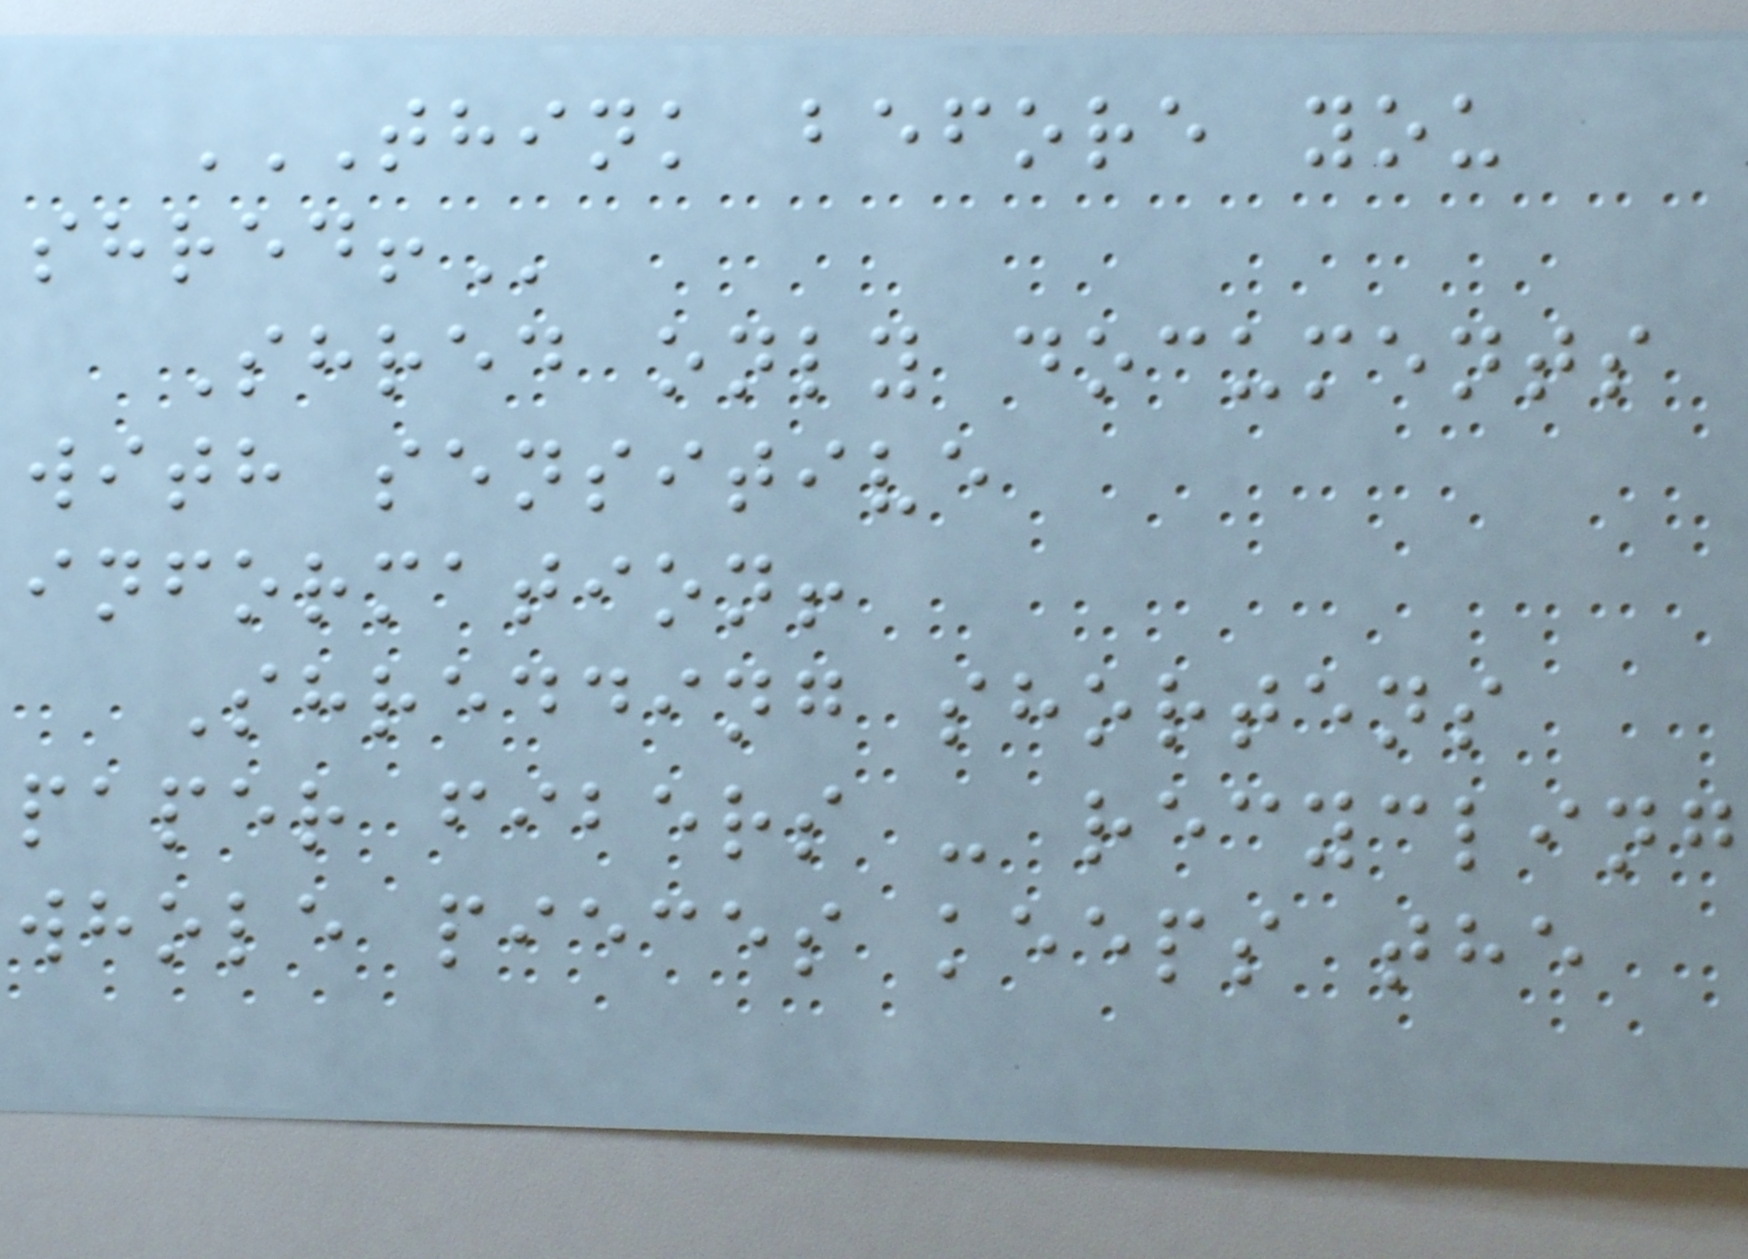THINK BEFORE YOU
SHRED!
Shred only documents
with sensitive
information!
Shredding shortens
paper fibers - recycling
whole pieces keeps the
